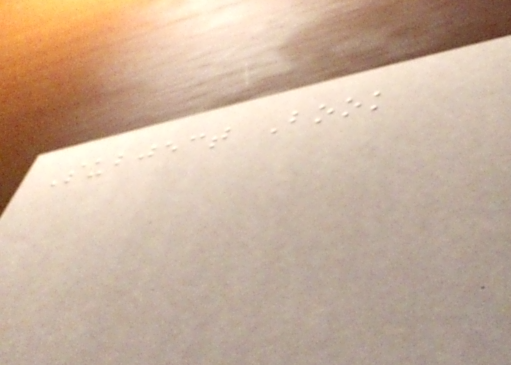Subject Book
